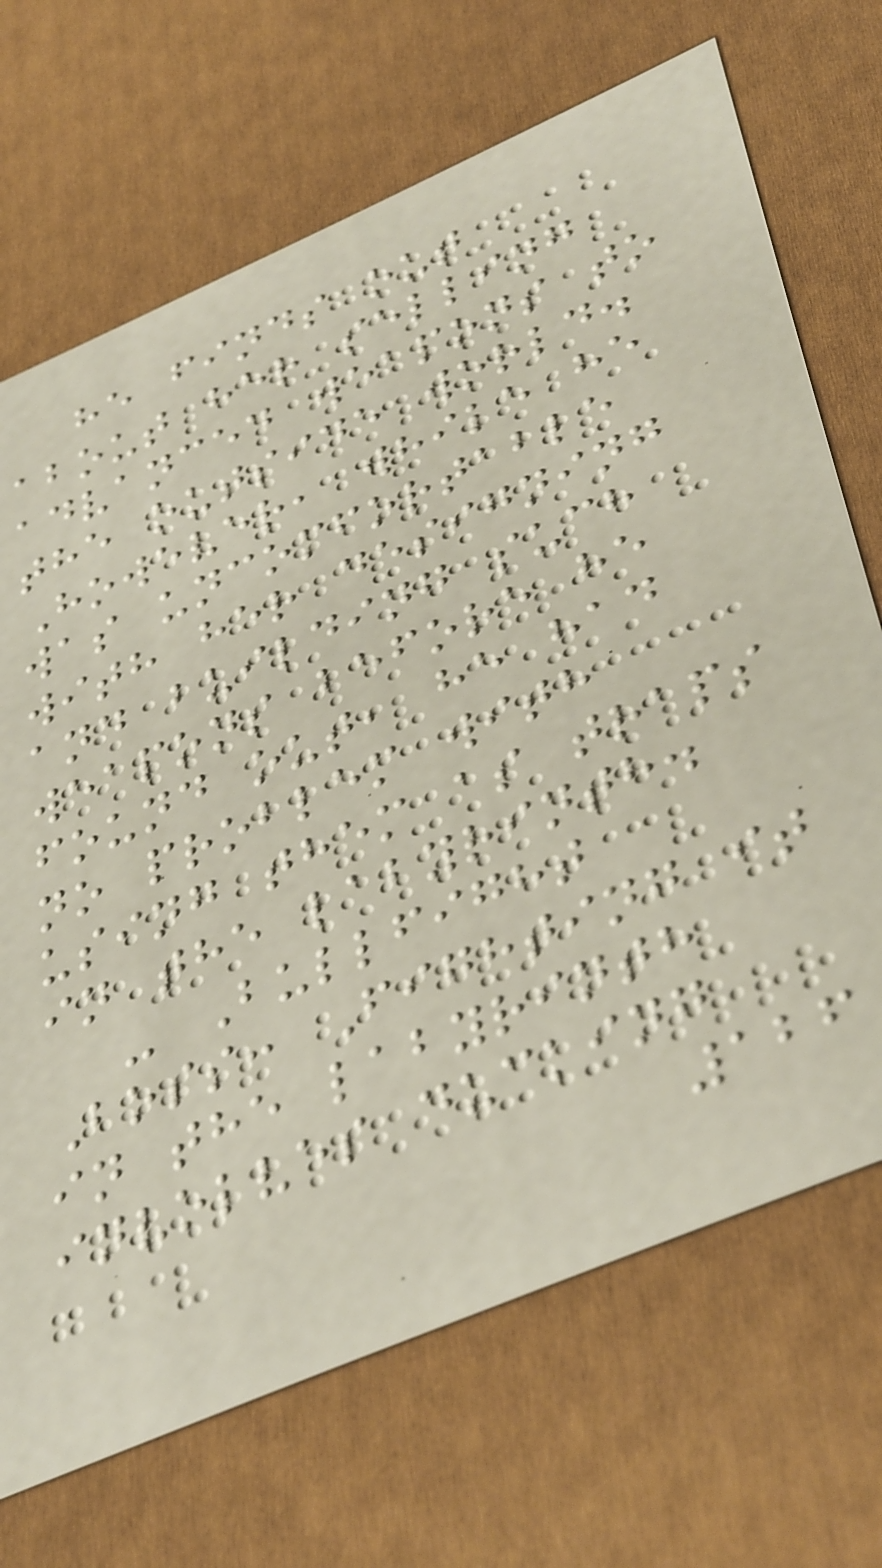he finds out
about her selling
advanced weapons to
the outside world.
However, while he
was uncomfortable
with her designing
and building such
weapons before he
found out, he had
no problem with
using them as traps
in the labyrinth.
- Bullfight
Boss: Fighting it
in the labyrinth
involves ducking
126
